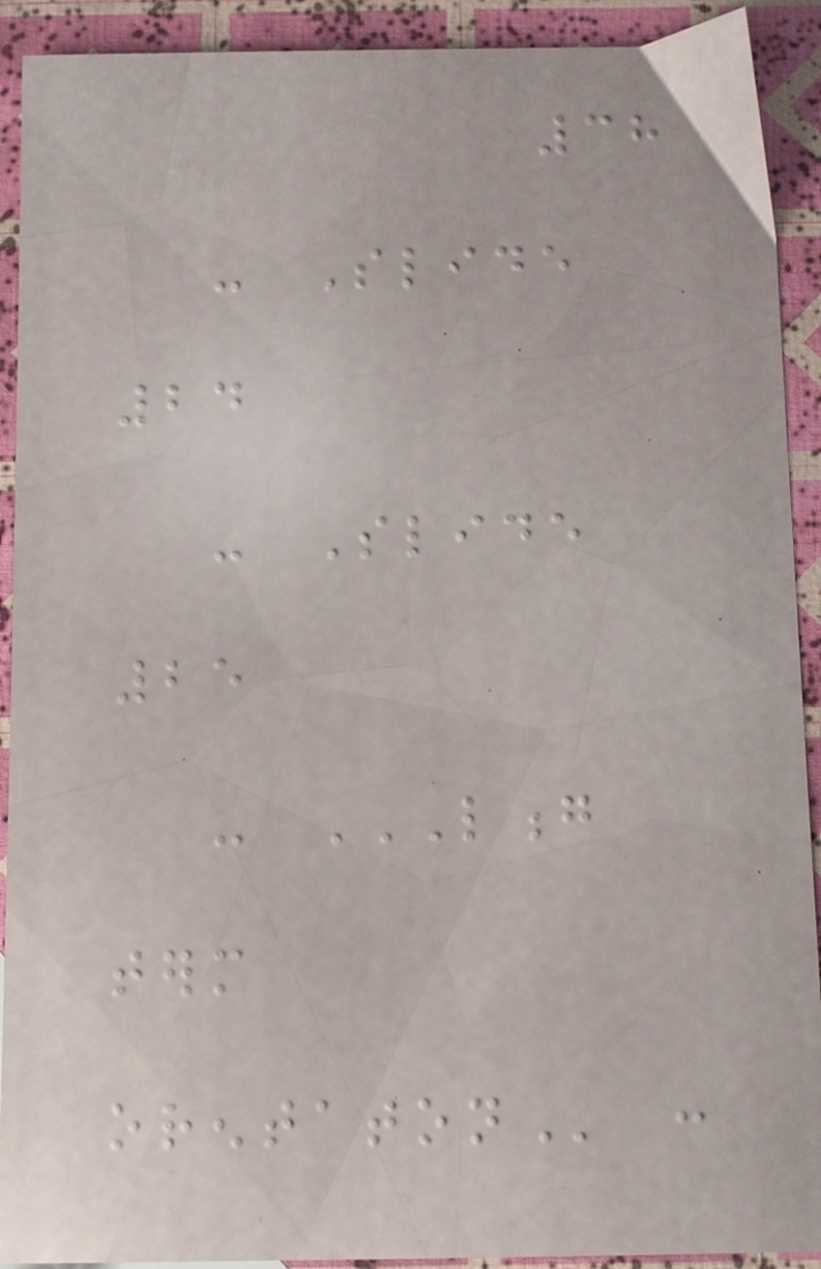38
- Slide
24
- Slide
25
- LONG
TERM
ORENTATON :
